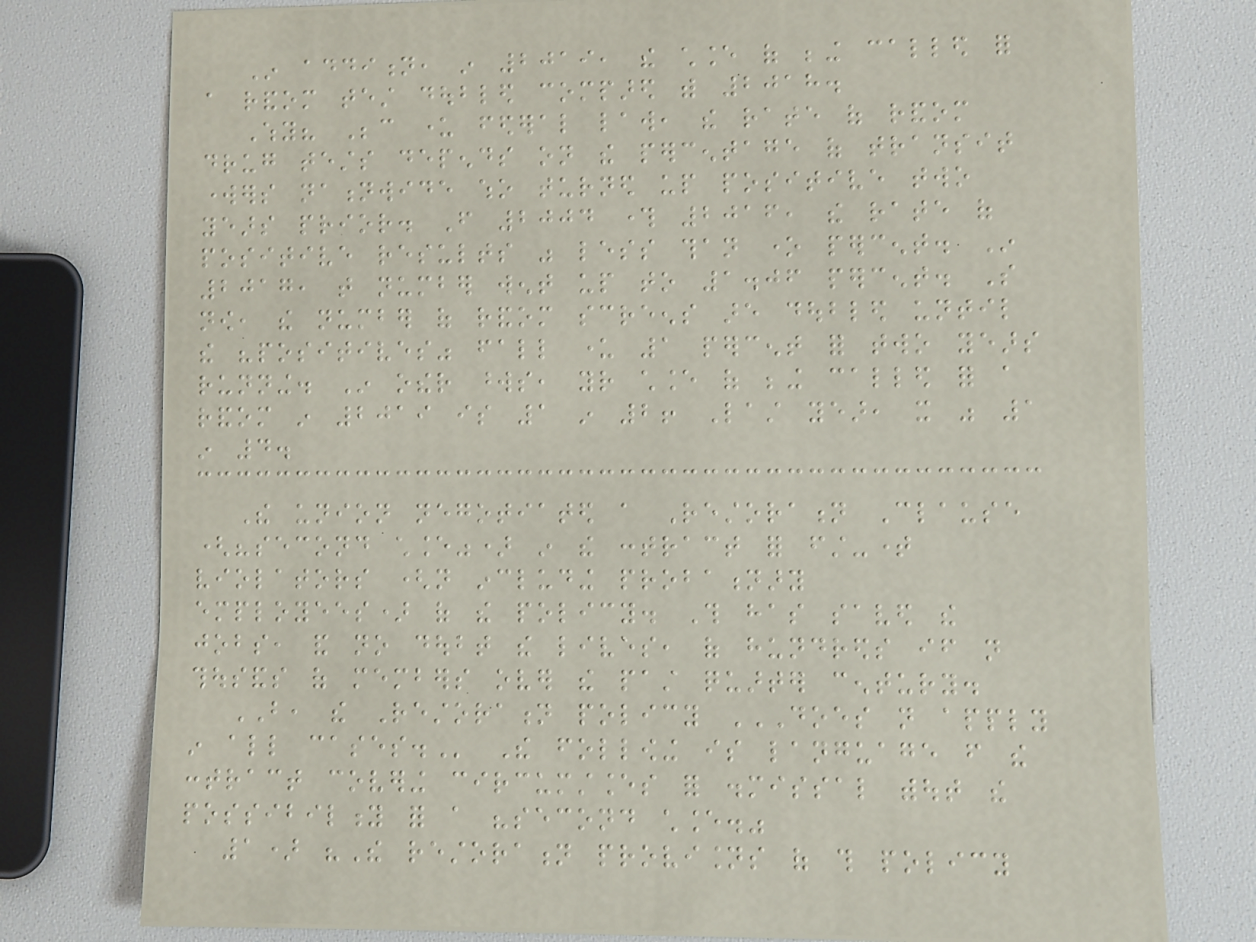In addition, in 2019, the chance of being called for
a random test doubled compared with 2018.
Why? Because under federal law, the rate of random
drug tests depends on the percentage of transit
workers nationwide who turned up positive two
years prior. From 2004 through 2016, the rate of
positive results was less than one percent. In
2017, that number went up to 1.06 percent. So
now, the number of random screens are doubled until
the "positives" fall under 1 percent for two years
running. In other words, your chance of being called for a
random in 2019 is 1 in 2! Last year, it was 1
in 4.
The union negotiated a Restoration Clause
("second chance") in the contract for first-time
violators (not including probationary
employees) of the policy. This has saved the
jobs, and no doubt the lives, of hundreds if not
thousands of members over the past quarter century.
BUT, the Restoration policy DOES NOT APPLY
IN ALL CASES. The following is language from the
contract covering circumstances for dismissal without the
possibility for a "second chance."
1) "The restoration provisions of this policy
